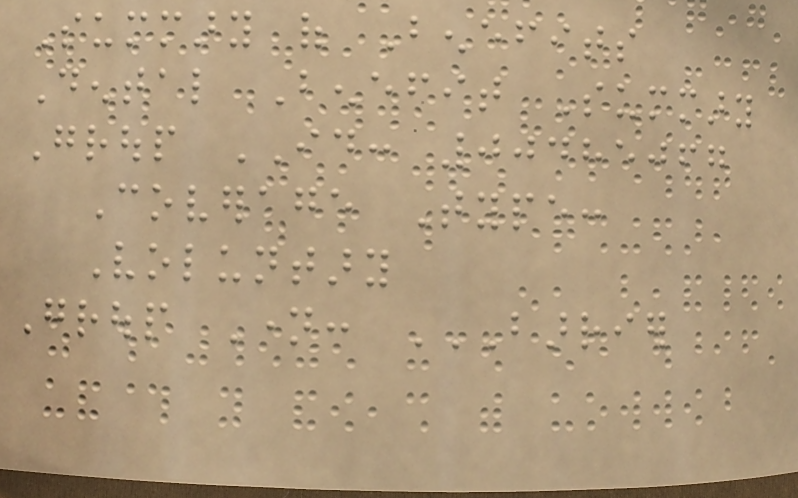Summary of Benefits
Dental Benefit Summary
Group ID: 00485067
Coverage Type:
Voluntary
Group Name: BARRIER
